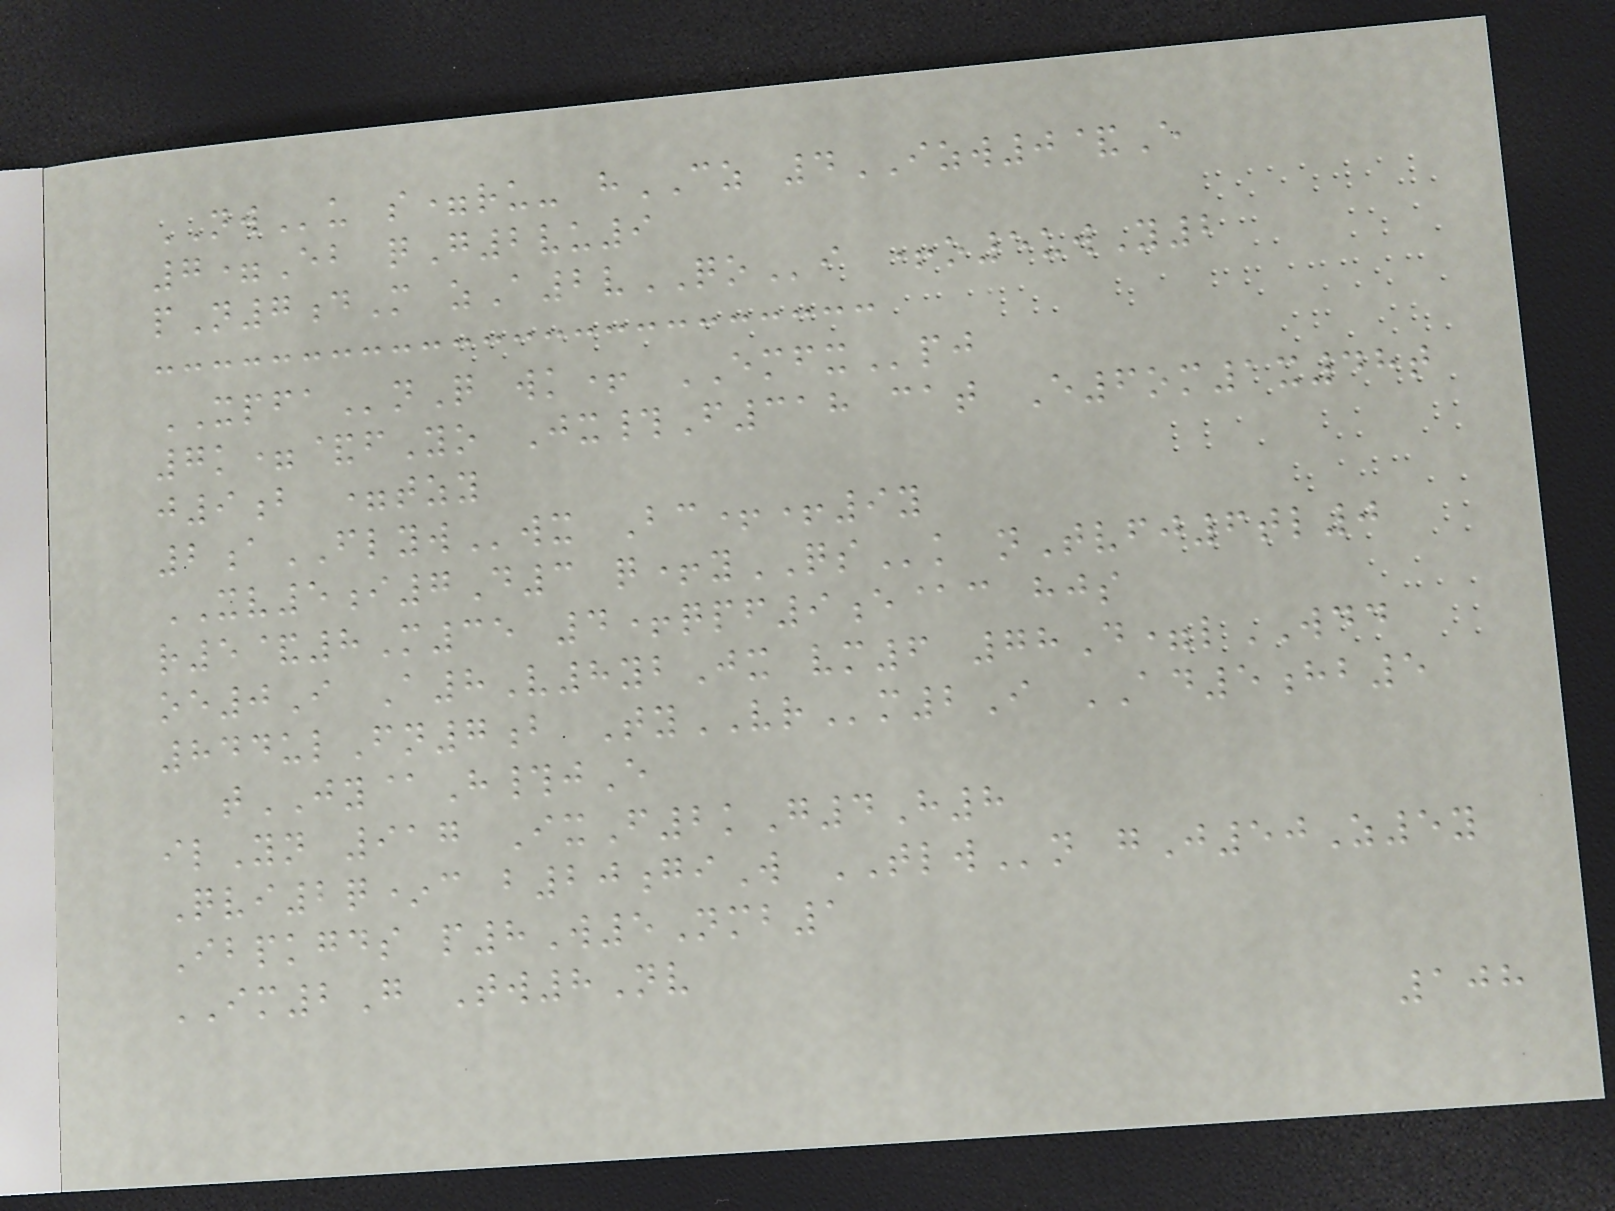NWu s=ru- hCZ 4IZW0&E
7=Eb qG2vu9
pN7dM zA2vQOi +o5uwY2
XPFAnQ wk+ EMFXpj
7k=&fYo Jx#F318 cat E6om1x48t
j9b =tzy
2aFLYWwx Bc++9y
XV5i7D3 q+yQSk nTvfj6tl0
r5&8M35 4+qpf9e@c hjs
oe0I A8V8ybJx vm6 78D=lWDD
844ulFn7b TyVRm2I AD5hb5
tJY@H#jE
ilYn 917 IxF2kG4H8
Qvi2q*c b20giW TLWn gJ50Z5y
Ibpkgds p8W5Nmb1
IM2G Tw8Nv
108
